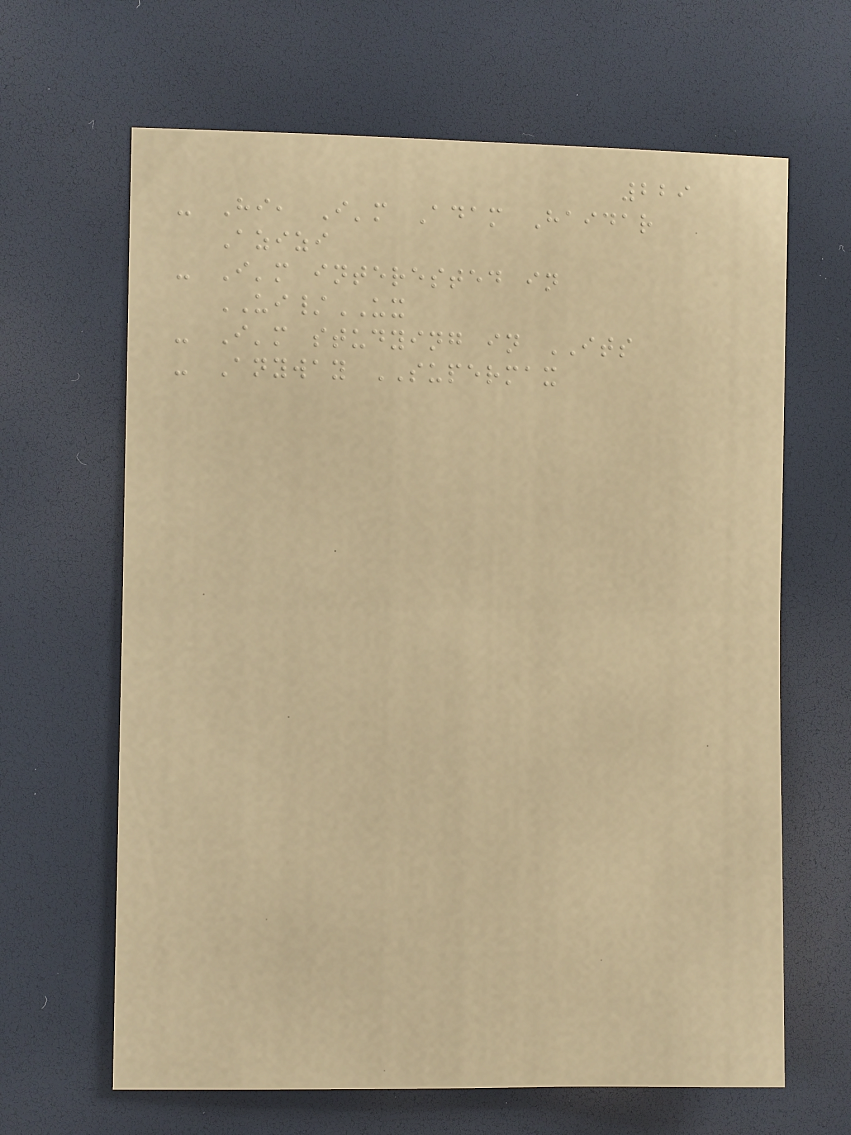229
- Hi, I'm Adam Haidar
Azizi
- I'm interested in
UI/UX
- I'm studying in ITS
- Anyway SUPERMAX
